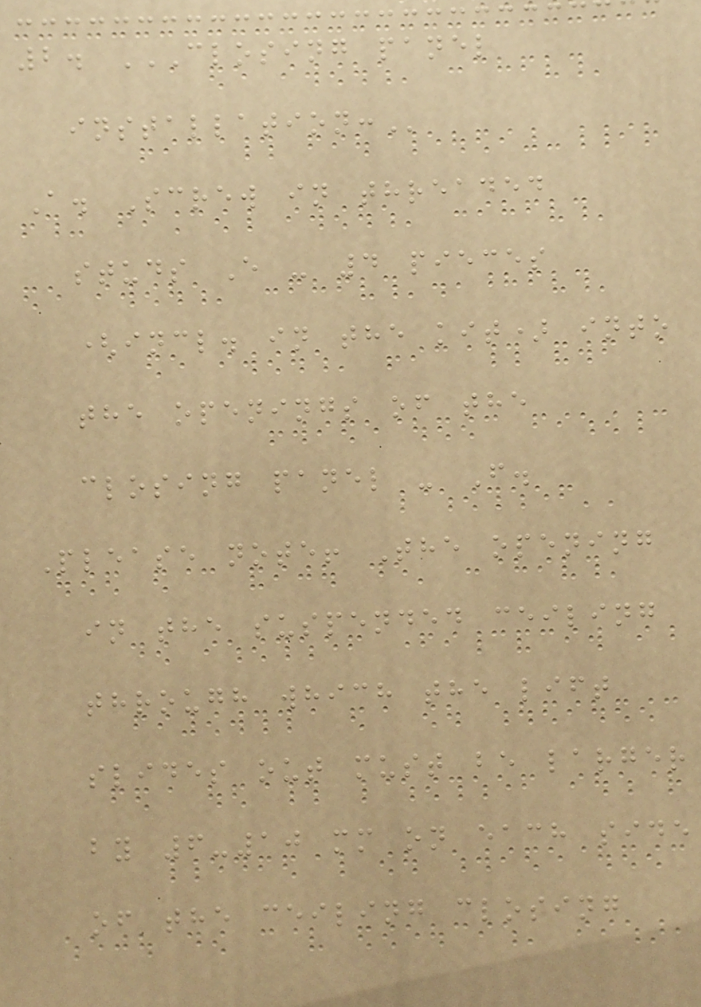2. CLOSING PANEL
INSTALLATION:
A. Screw in threaded
studs E - 4 pieces
(incl. in the kit) into
the openings of the
closing panel - F.
Please note! The opening
in the suspended ceiling
through which the lift
slides out must be larger
by 6-10 mm on each side
of the ceiling closing
